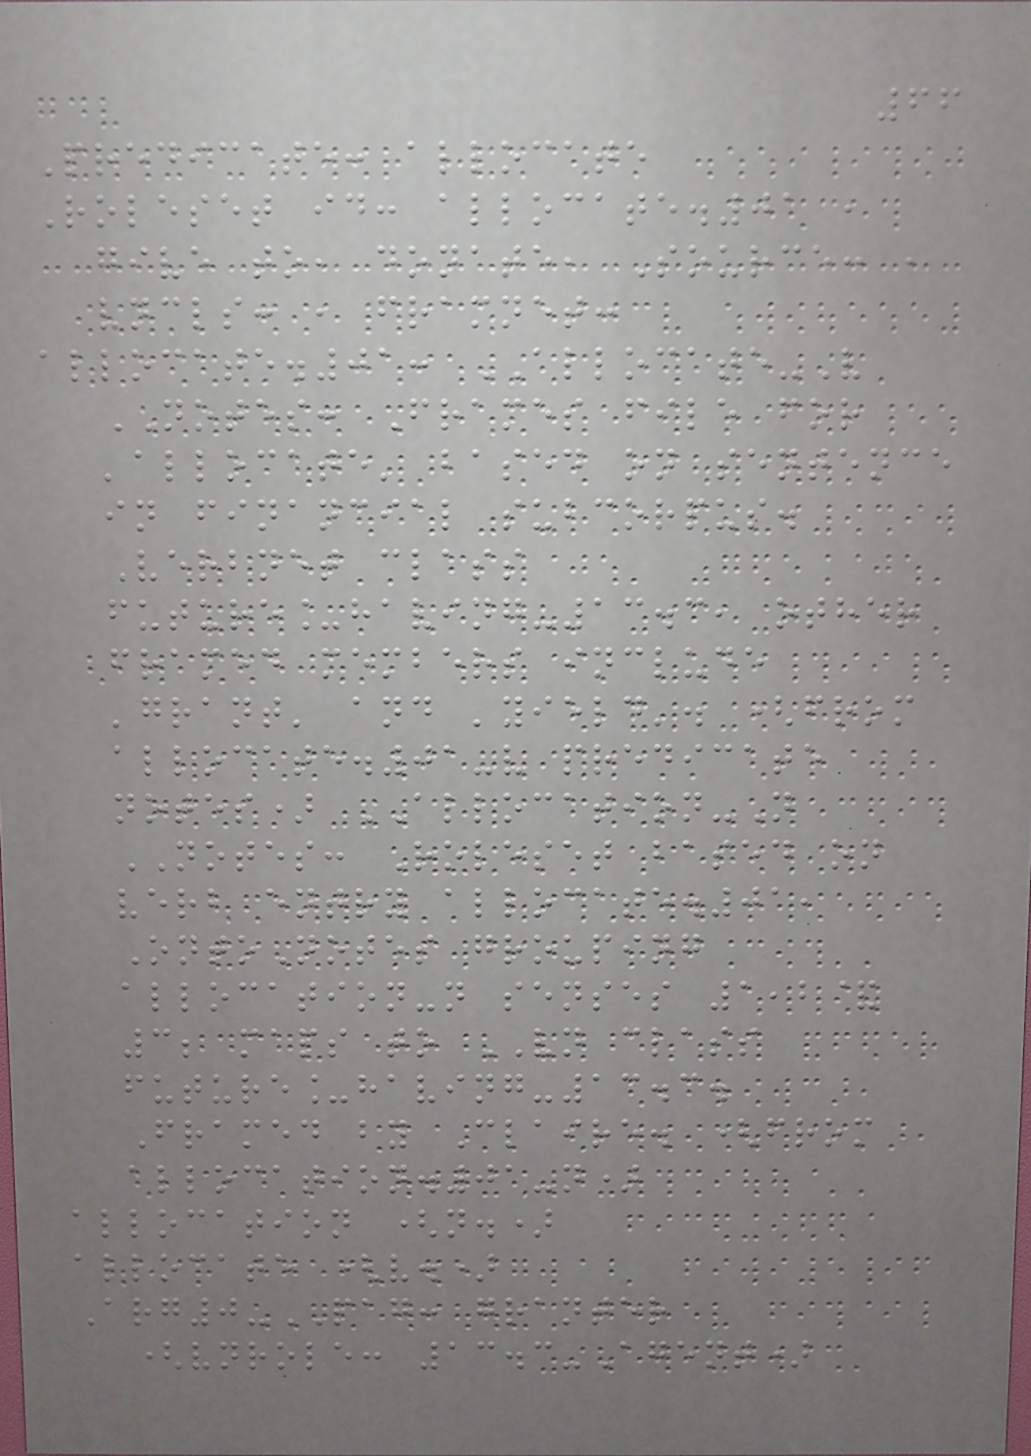66
Predicate: allocate
Roleset id: allocate.01 ,
give to, donate, Source: ,
vncls: , framnet:
allocate.01: ALLOCATE-V
NOTES: Frames file for
'allocate' based on sentence
in financial subcorpus.
Verbnet class
future_having-13.3, other
framed members include
'grant' and 'yield'. (from
allocate.01-v predicate
notes) ALLOCATION-N
NOTES: Roleset based on
verb entry allocate.01,
OntoNotes grouping
allocation-n senses 1,2&
3; maps to VN class
future_having-13.3.
Framed by Claire. (from
allocation.01-n)
allocation (n.)
allocate (v.)
Arg0-PAG: granter
(vnrole: 13.3-Agent)
